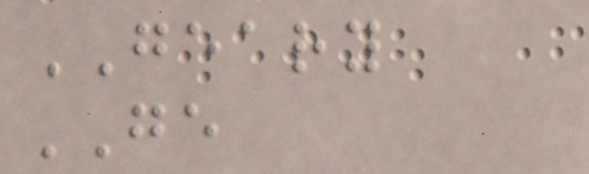GEARY
GE
